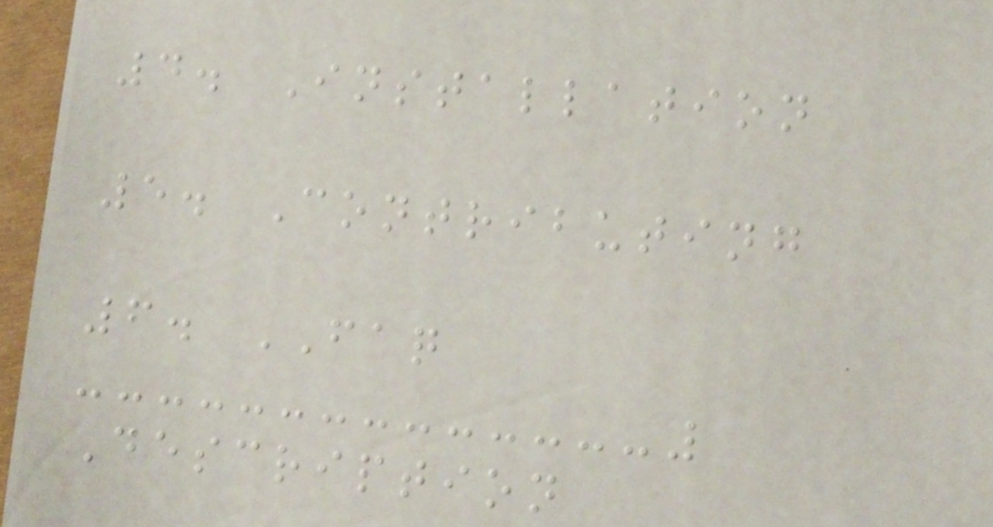4. Installation
5. Contributing
6. FAQ
Description
